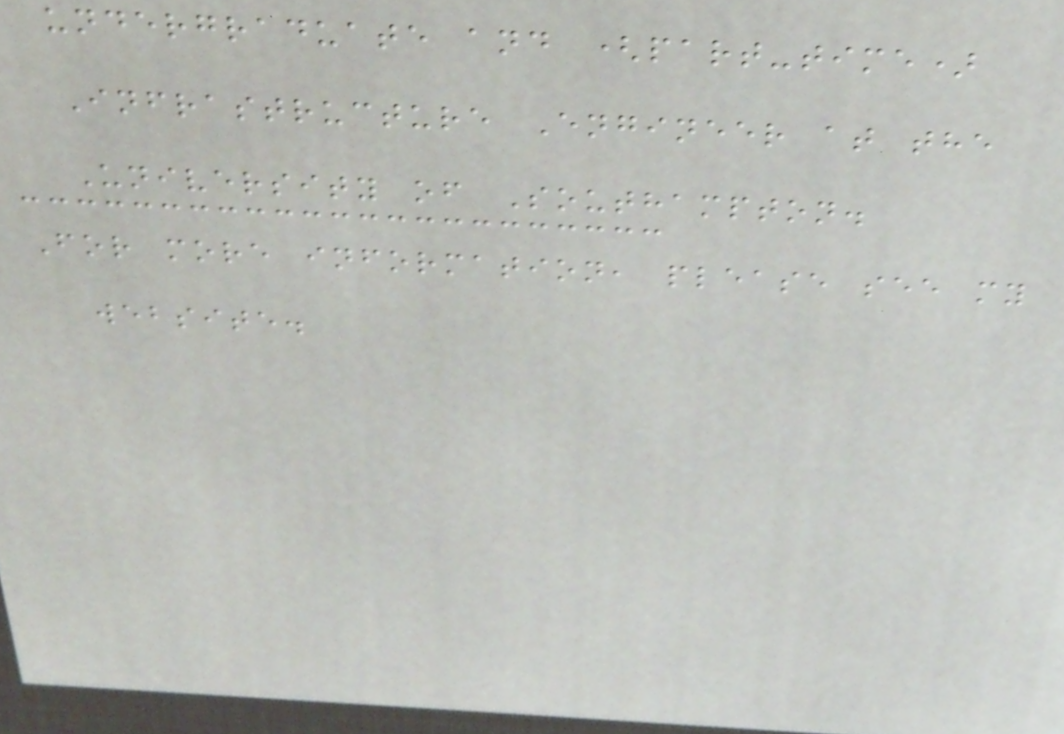undergraduate and (part-time)
Infrastructure Engineer at the
University of Southampton.
For more information, please see my
website.
